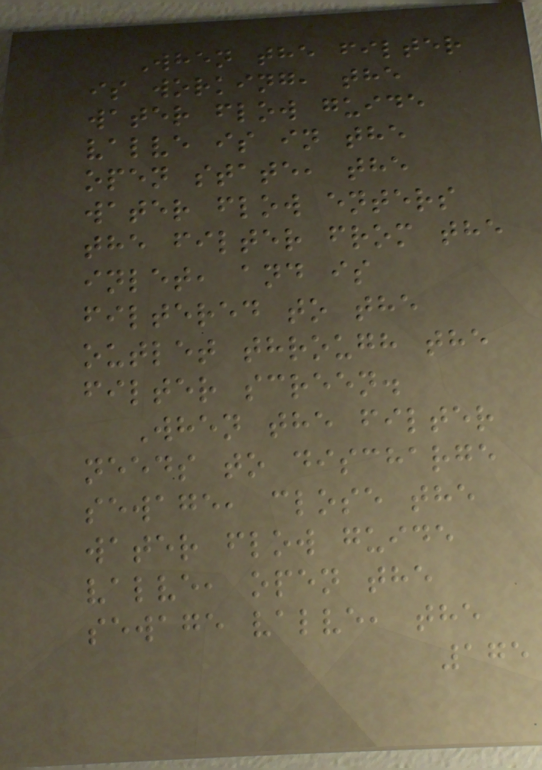When the filter
is working, the
water flow guide
valve is in the
open state, the
water flow enters
the filter from the
inlet, and is
filtered to the
outlet through the
filter screen.
When the filter
needs to discharge
sewage, close the
water flow guide
valve, open the
sewage valve, the
175
